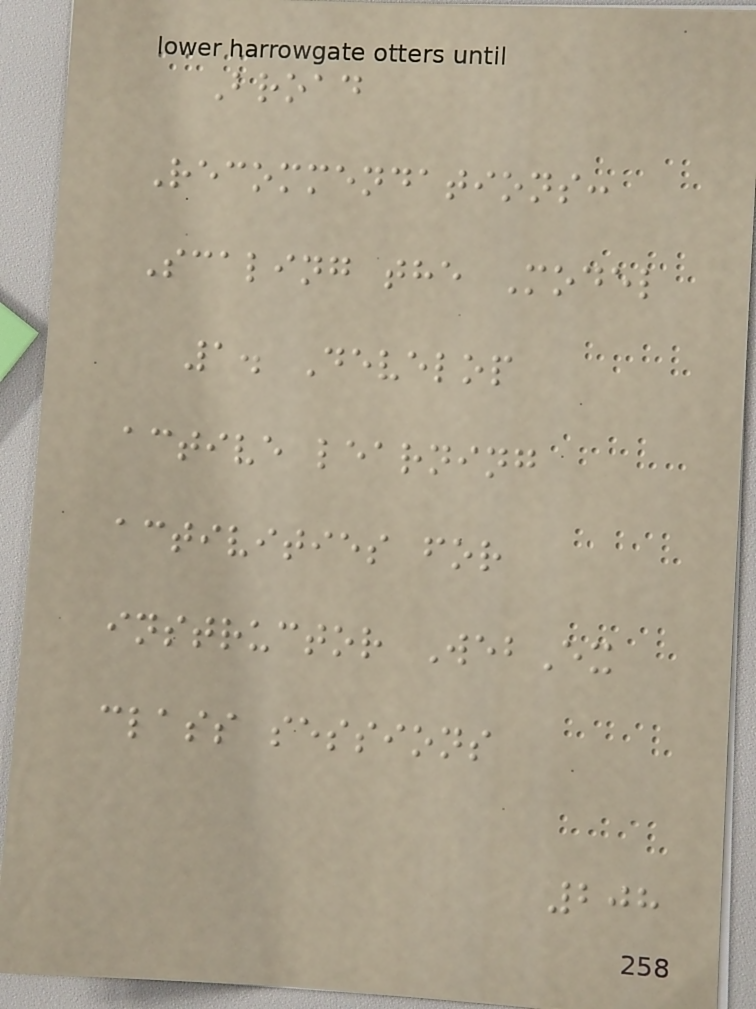Broad
Recommendations:
Scaling the Model
1. Develop
active learning
activities for
instructor WebEx
class sessions
208
